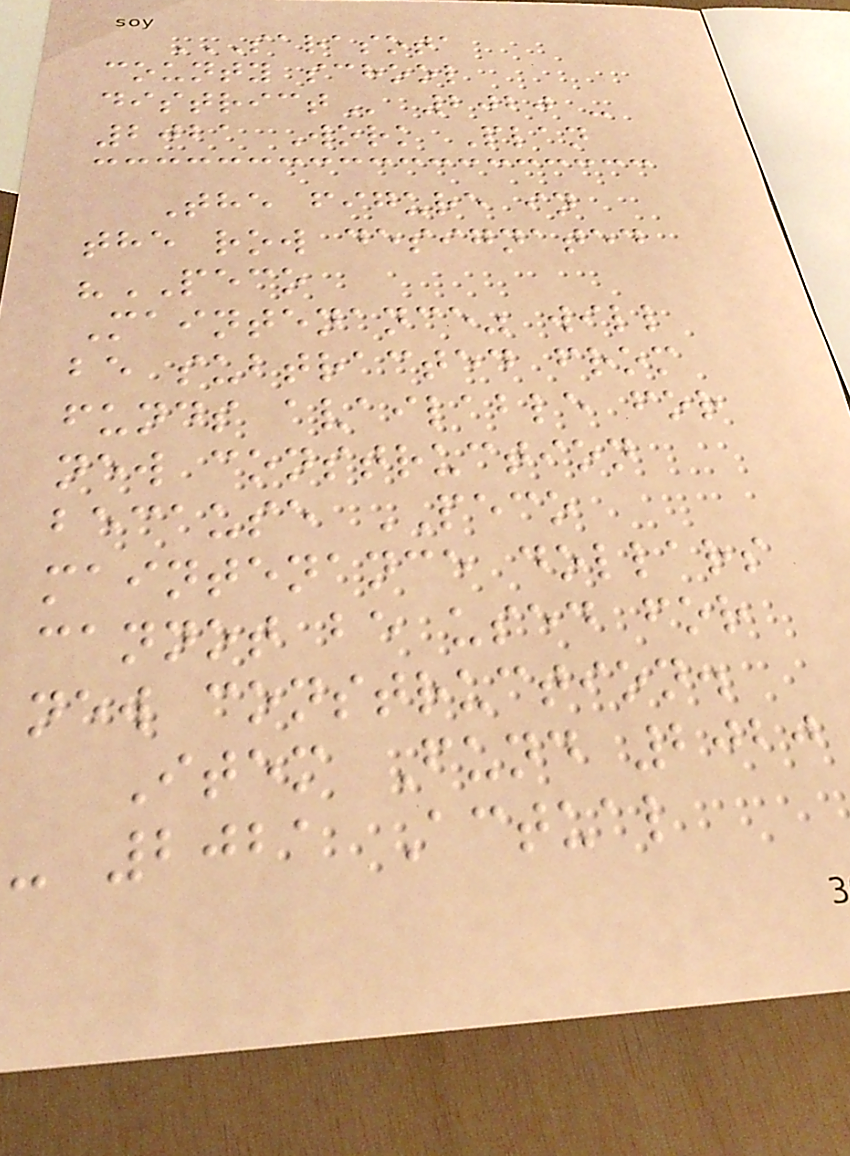SARASOTA
COUNTY SCHOOL
DISTRICT 2020 -
2021 Work Plan
The figure in
the row designated
"PECO
Maintenance" will
be subtracted from
funds available for
new construction
because PECO
maintenance dollars
cannot be used for
new construction.
Item Fund 2020
- 2021 Actual
